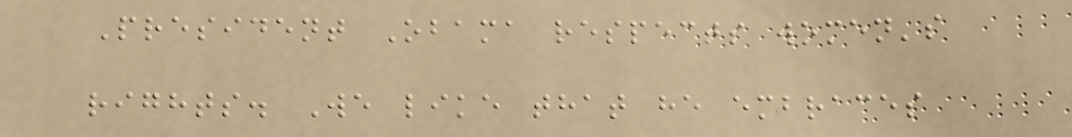President Obama respects women's
rights. We like that he embraces
